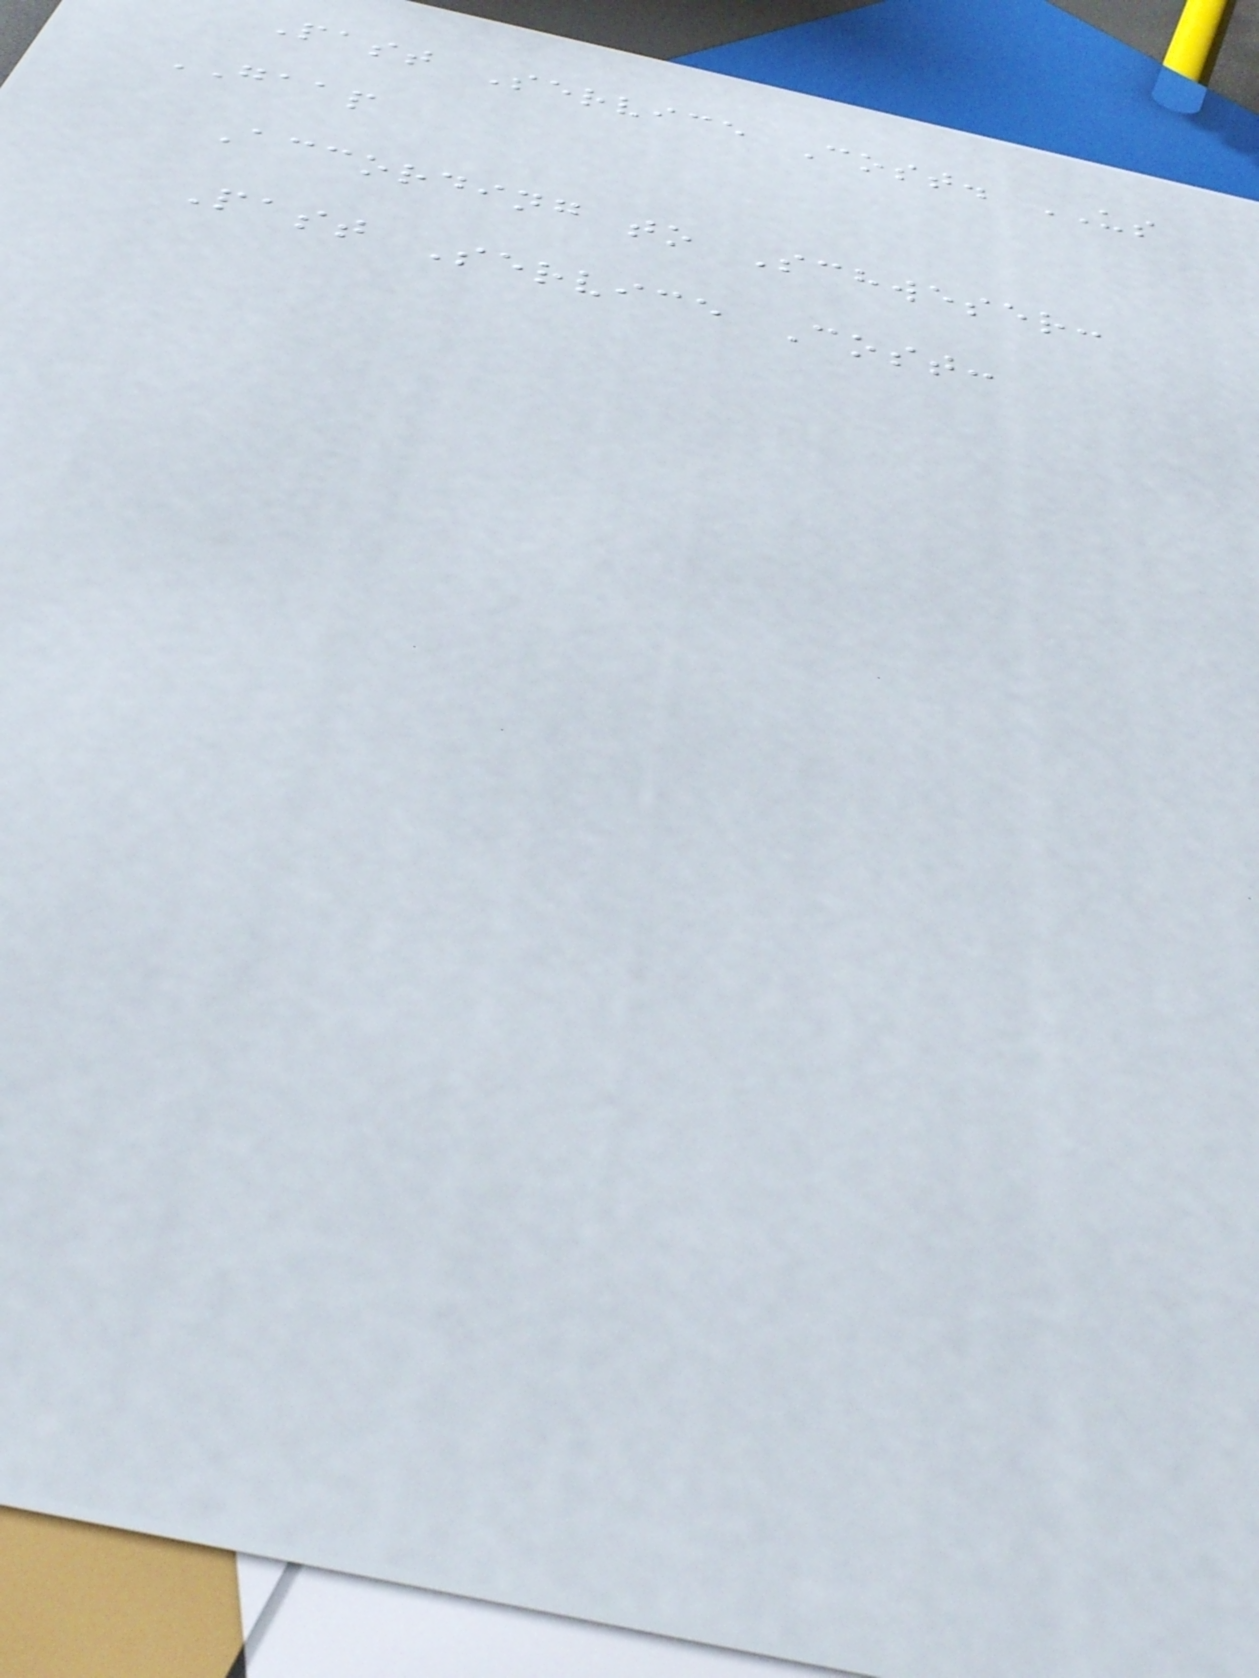Past Service Cost. US
GAAP
According to Schweser:
Past Service Cost:
